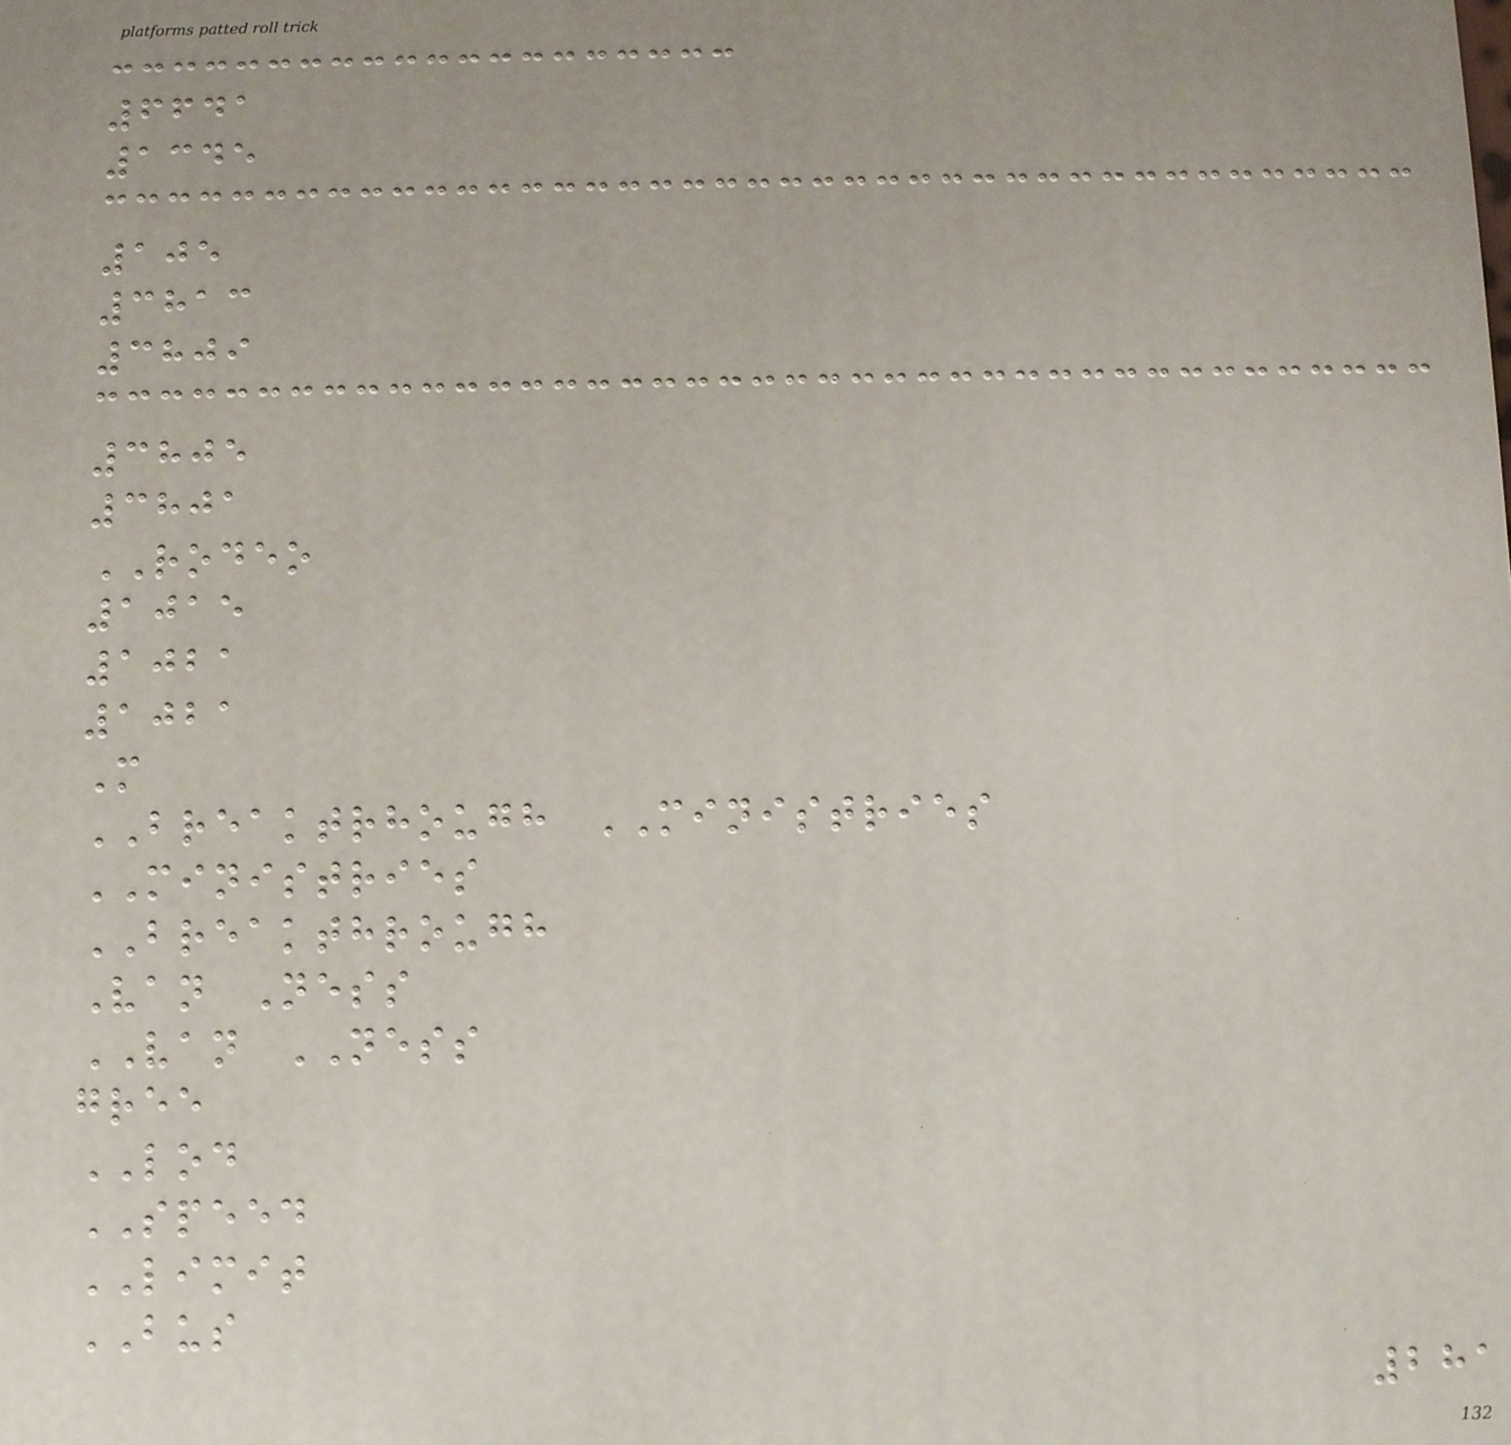6641
1345
105
3813
3809
3805
3801
RODEO
1015
1021
1021
M
BREAKTRHOUGH MINISTRIES
MINISTRIES
BREAKTHROUGH
Van Ness
VAN NESS
gree
LOD
SPEED
LIMIT
BUS
281
